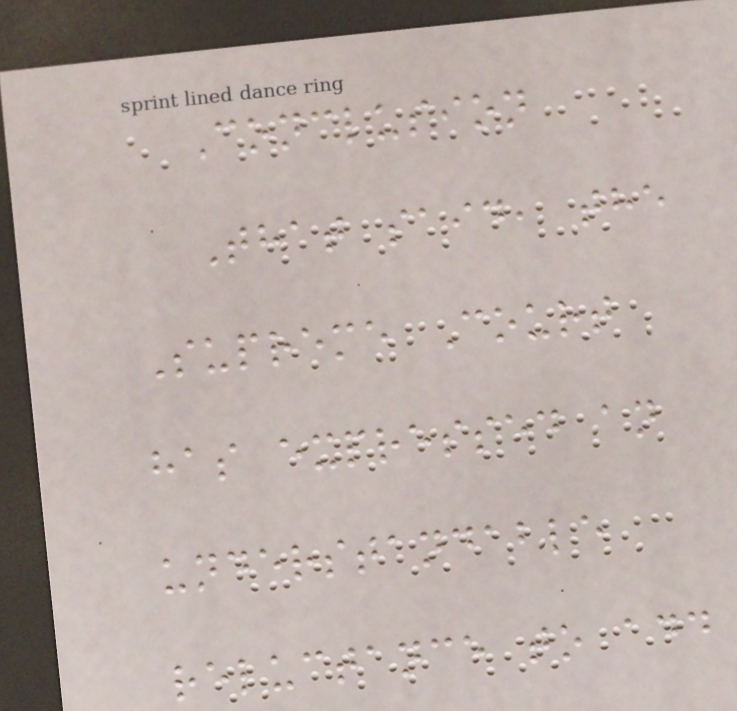Conclusion
That said, the
Supreme Court
has expressed an
understandable
reluctance to add
